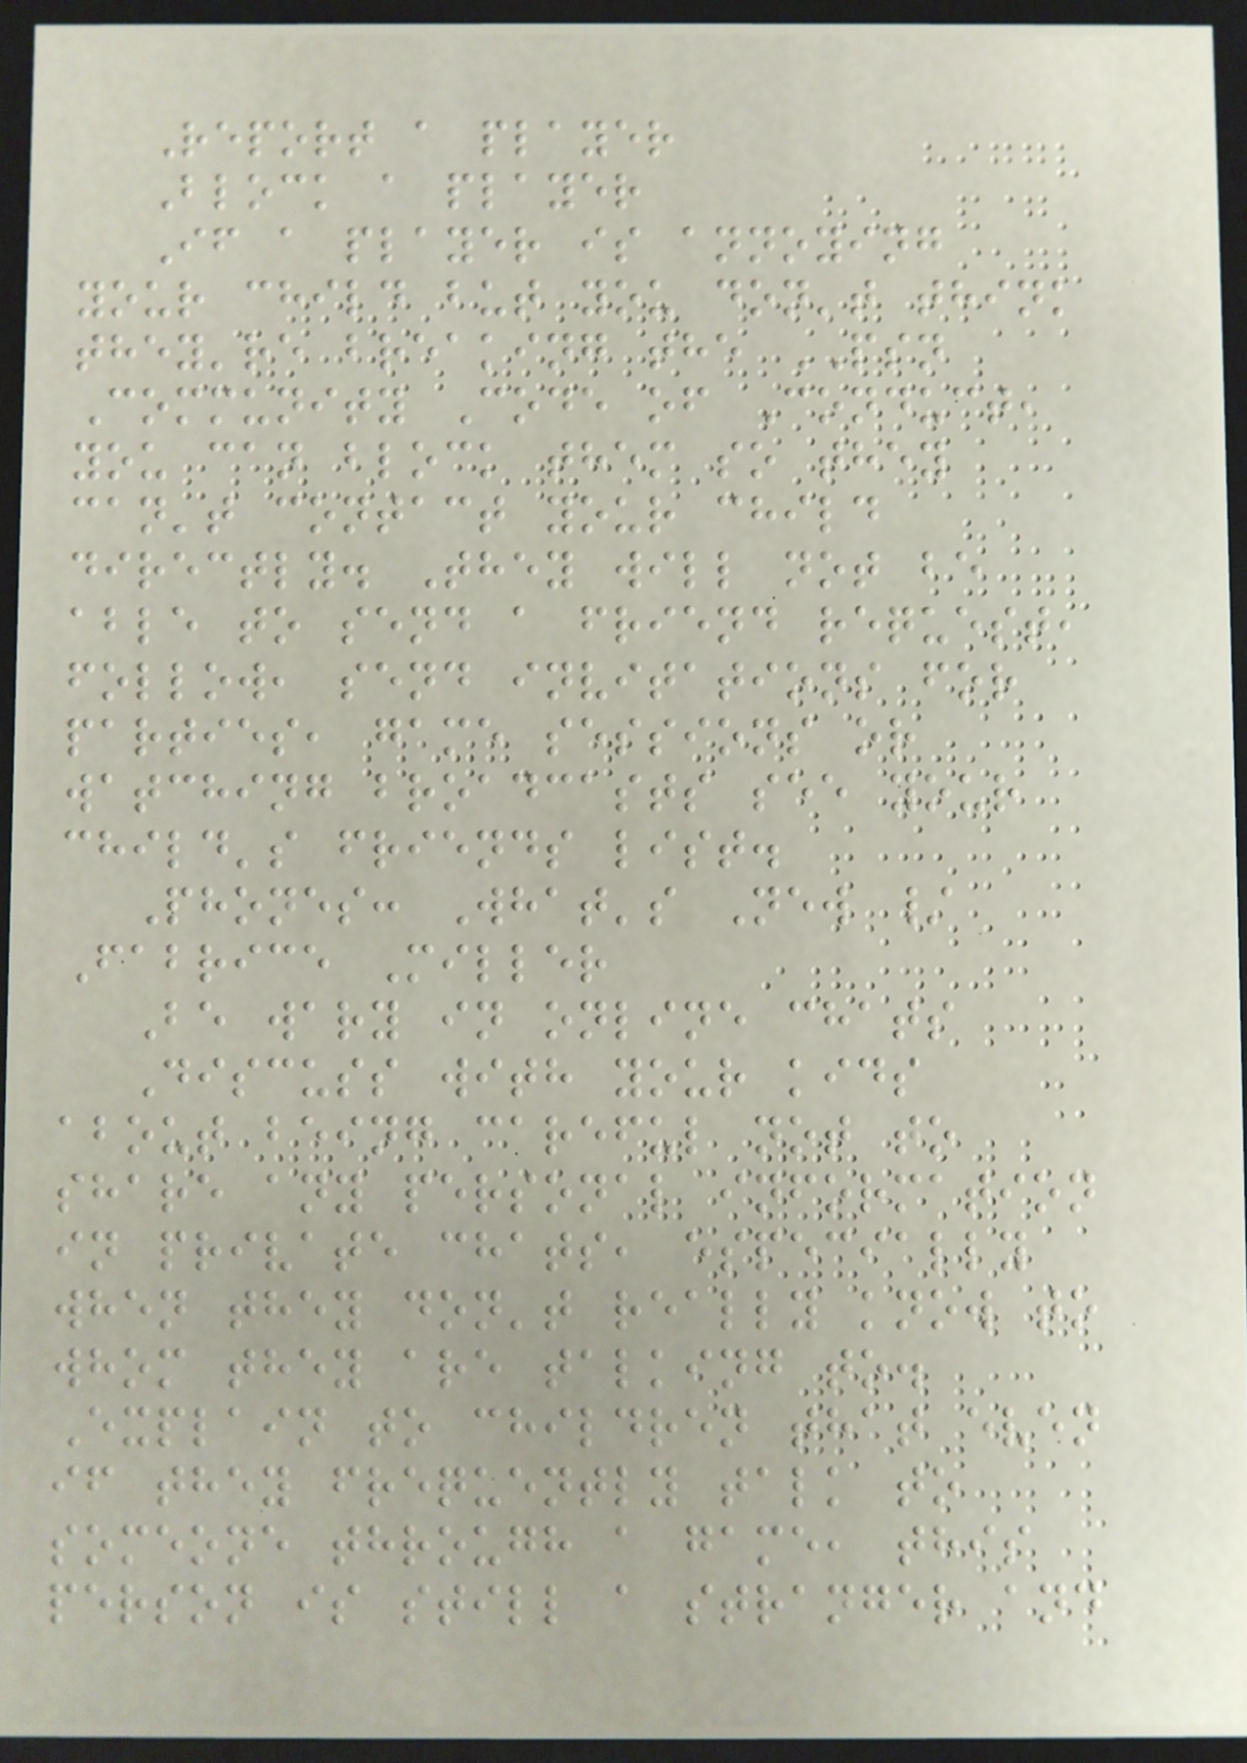Report a player
Block a player
If a player is annoying
your child but you don't think
they're breaking the PSN
Community Code of Conduct,
you can block them so they
can't contact your child
directly. They will not be
able to send a friend request,
follow, send invitations for
parties, game sessions or
watching broadcasts see your
child's friends list.
Phones: What's New /
Fabrice Miller
Be wary in online chats
Discuss with your kids
about being careful not to
share any personal information
in private chats, especially
when they don't really know to
whom they are talking to.
Explain to children that even
if they frequently talk to
someone through a game, this
person is still a stranger and
